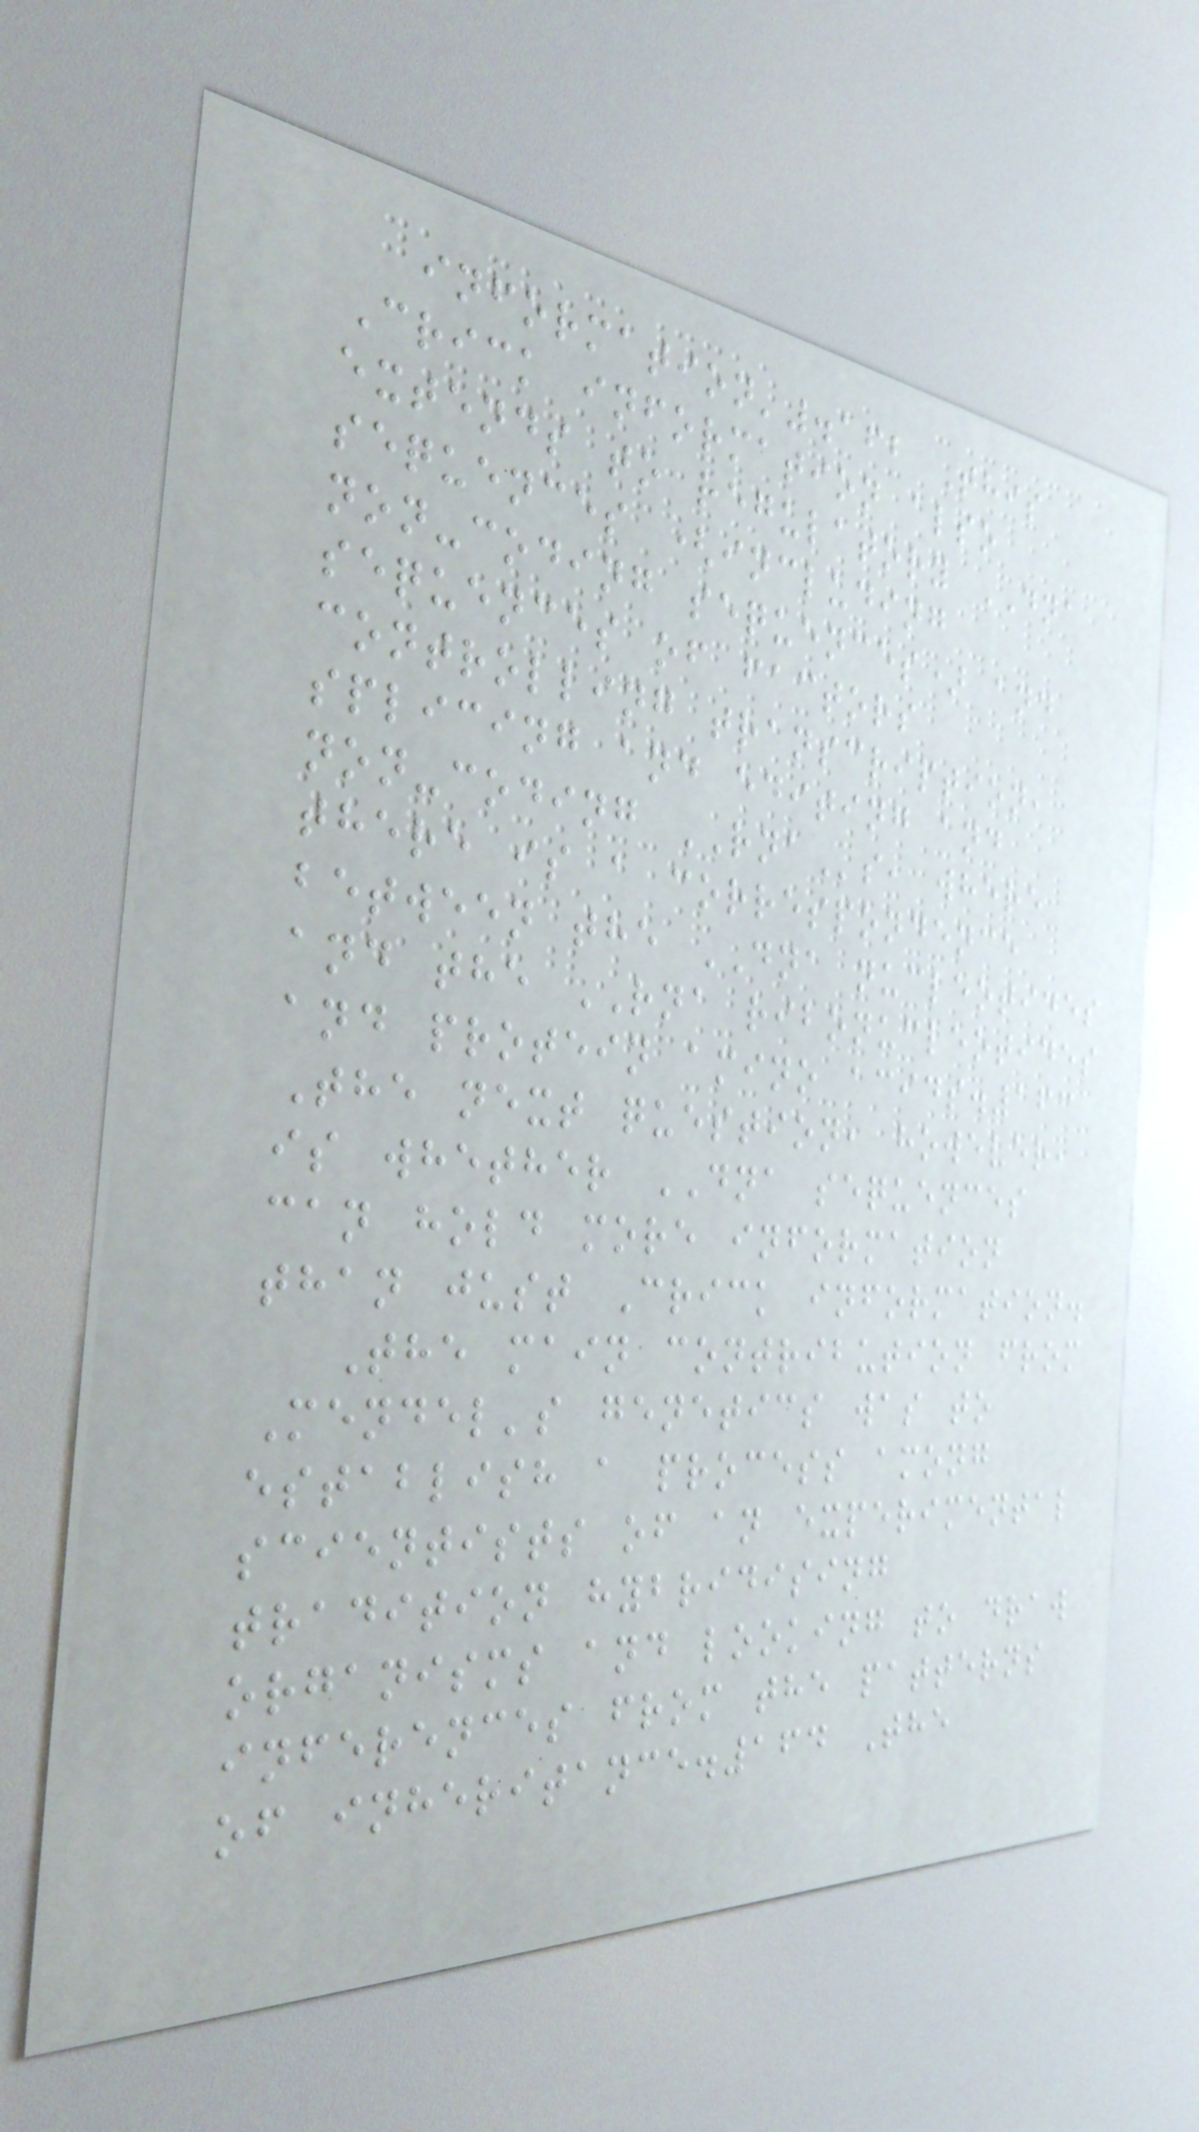information'.162 This
Crick information also
extends to regulatory DNA
sequences (including
non-coding sequences) and
sequences of factors
controlling transcription,
splicing and editing and
non-coding RNAs, where
there is a correspondence
between the DNA nucleotides
and the RNA ribonucleotides
and protein amino acids.163
The next question, however,
is whether DNA sequences
can hold more information
than just Crick information.
The main contribution from
Mendel's genetics was to
establish a process among
scientists of an experimental
tradition hybridising
organisms and looking to draw
inferences from the patterns
of inheritance.164 The
